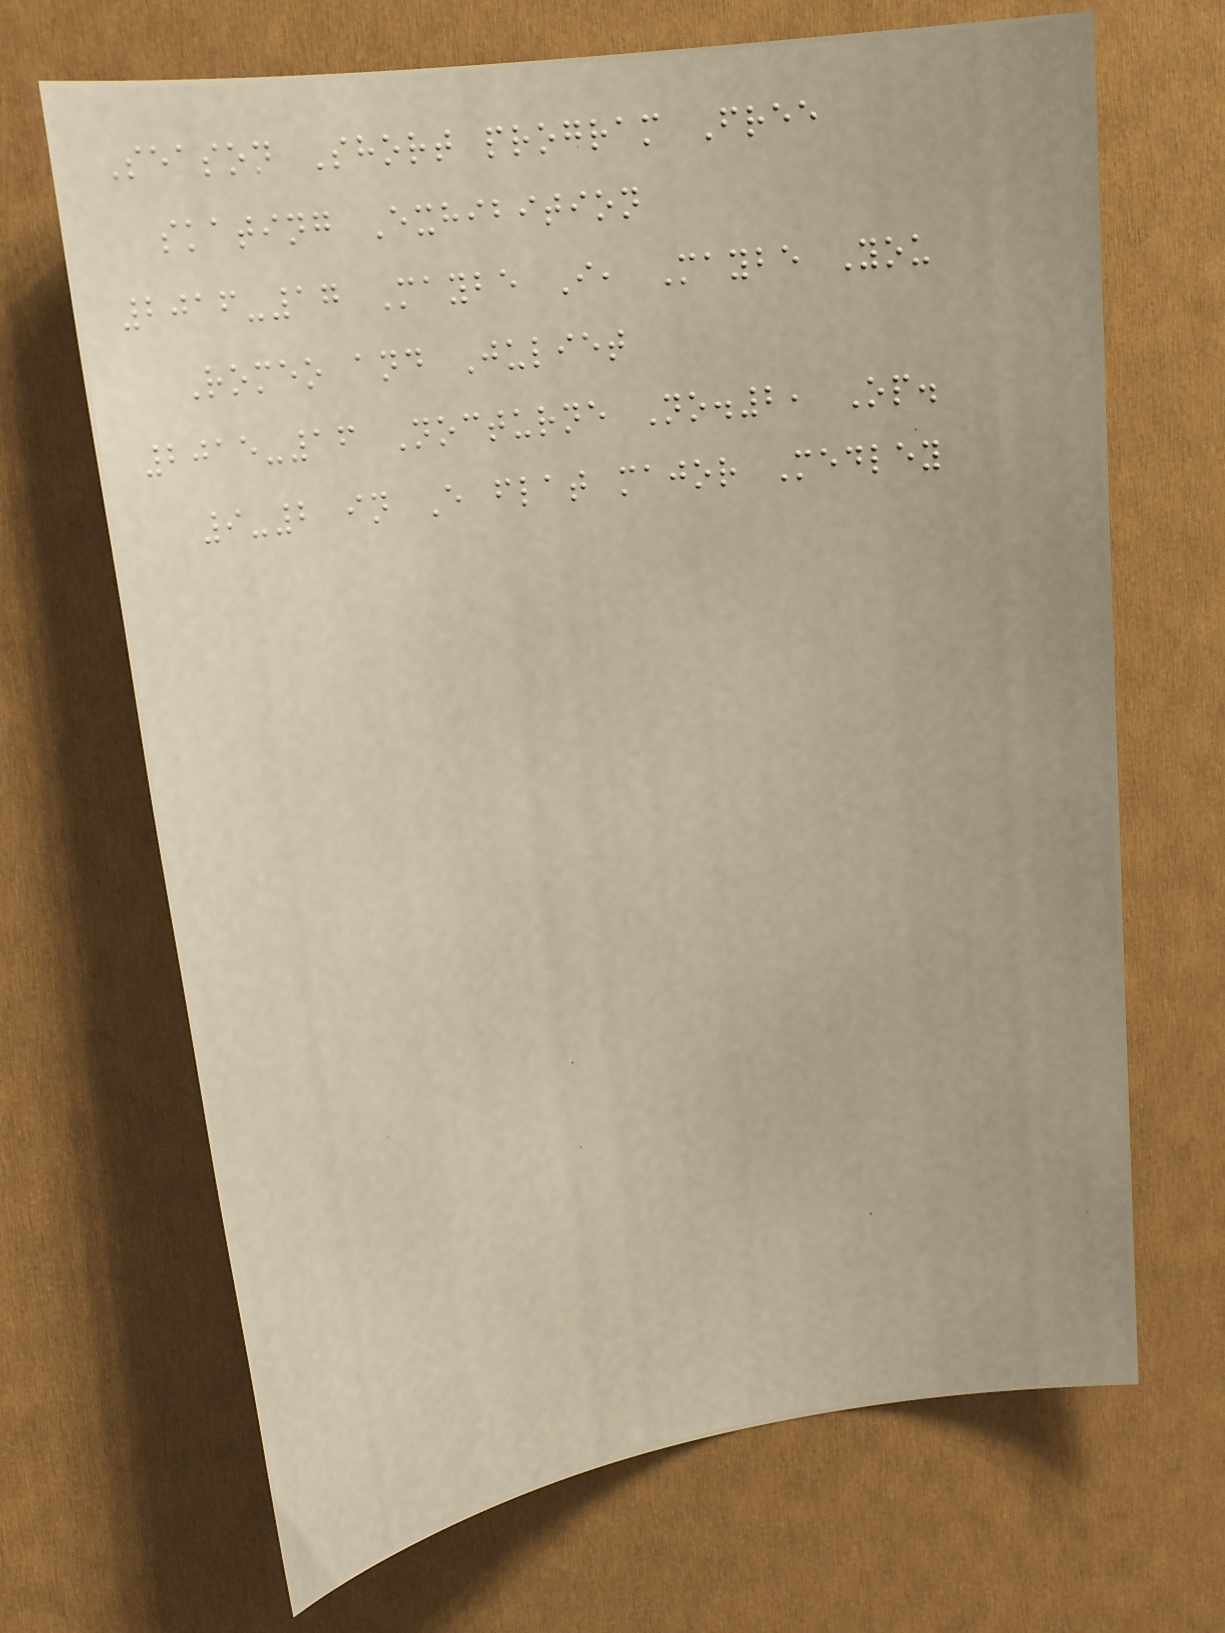Season Short program Free
skating Exhibition
2016-17 Maybe I, Maybe You
Romeo and Juliet
2015-16 Nocturne No.2, Op.
9-2 in E flat major Medley
